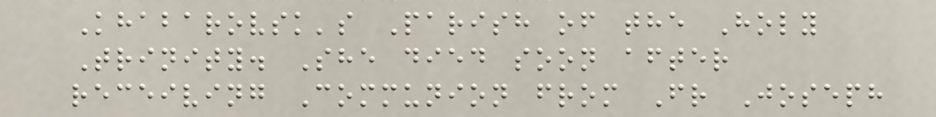Khabarovsk's Parish of the Holy
Trinity. She died soon after
receiving Communion from Fr Joseph
